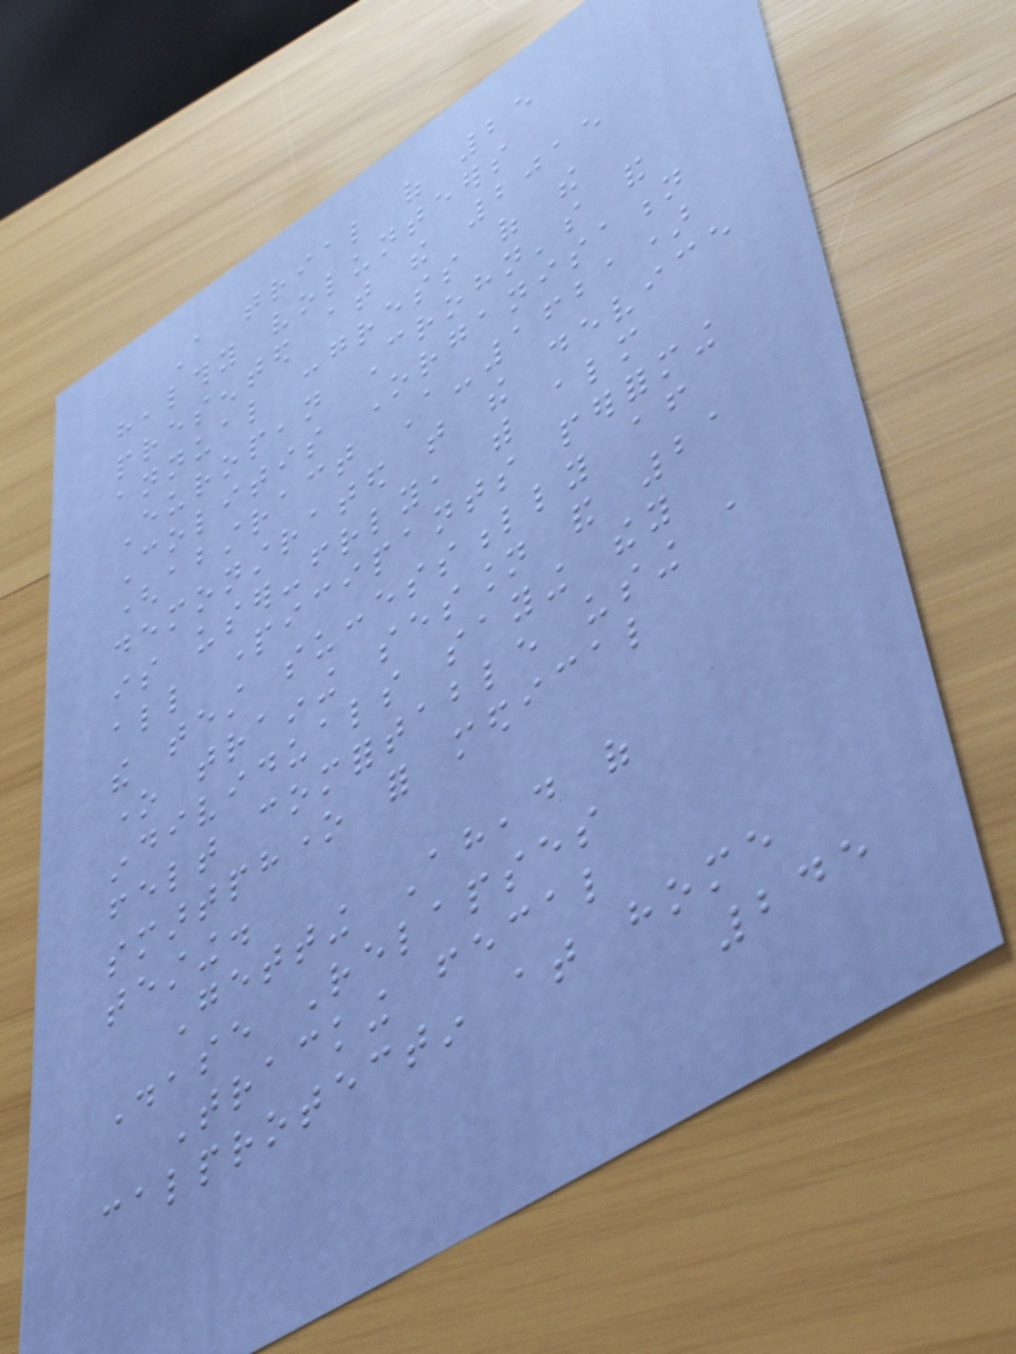A trial of 25
healthy volunteers
presented at the 2015
annual congress of the
European Crohn's and
Colitis Organisation
(abstract A-1621)
demonstrated that the device
is user-friendly, with almost
all participants performing
the test successfully after
one training session and 21
individuals saying they
felt comfortable using a
smartphone for medical
testing.
Getting Ahead of
Disease Relapses
Tracking fecal
calprotectin at home
245
